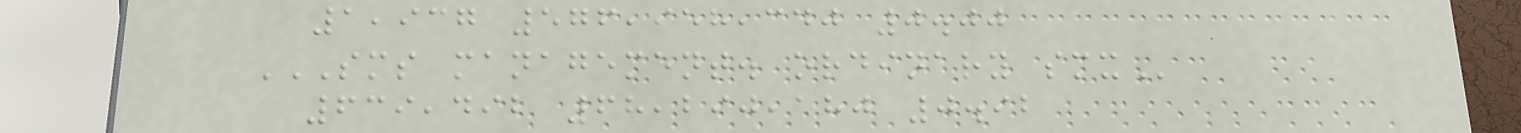1,937 576,958,340 0.00
SMS MANAGEMENT. ORDINARY SMX
639,492 68,290,180 0.92
